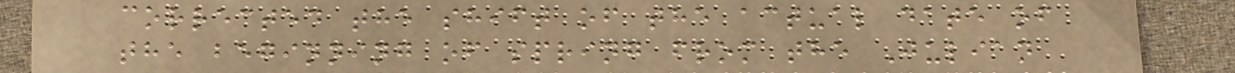corrected the shift of the actual date of
the beginning of spring from the Julian
